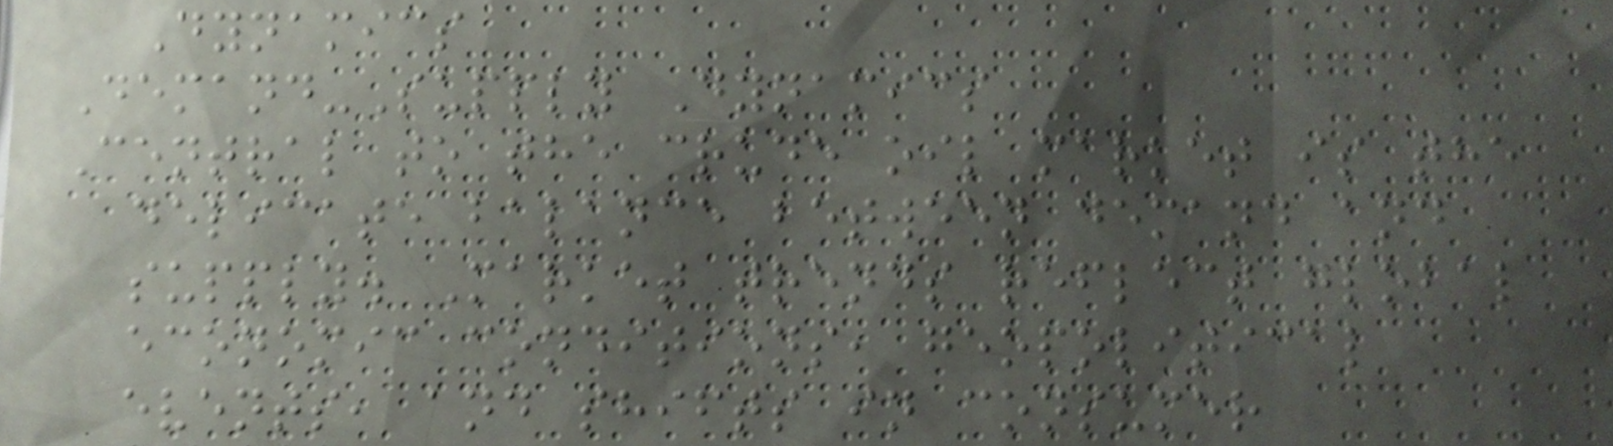Dynamics
Demand-Supply Dynamics
Central to the crude oil market is the
delicate balance between demand and
supply. Market trends reflect global
economic conditions, geopolitical
events, and shifts in consumer
